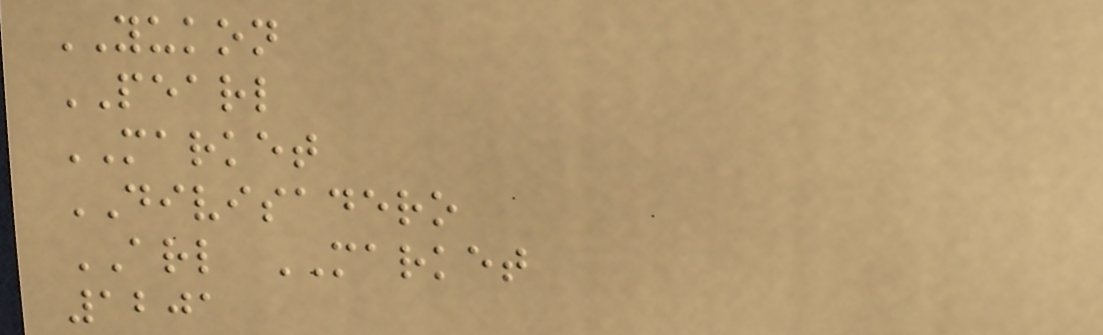YUKON
PEARL
MARKET
DIVISADERO
ARL MARKET
1201
